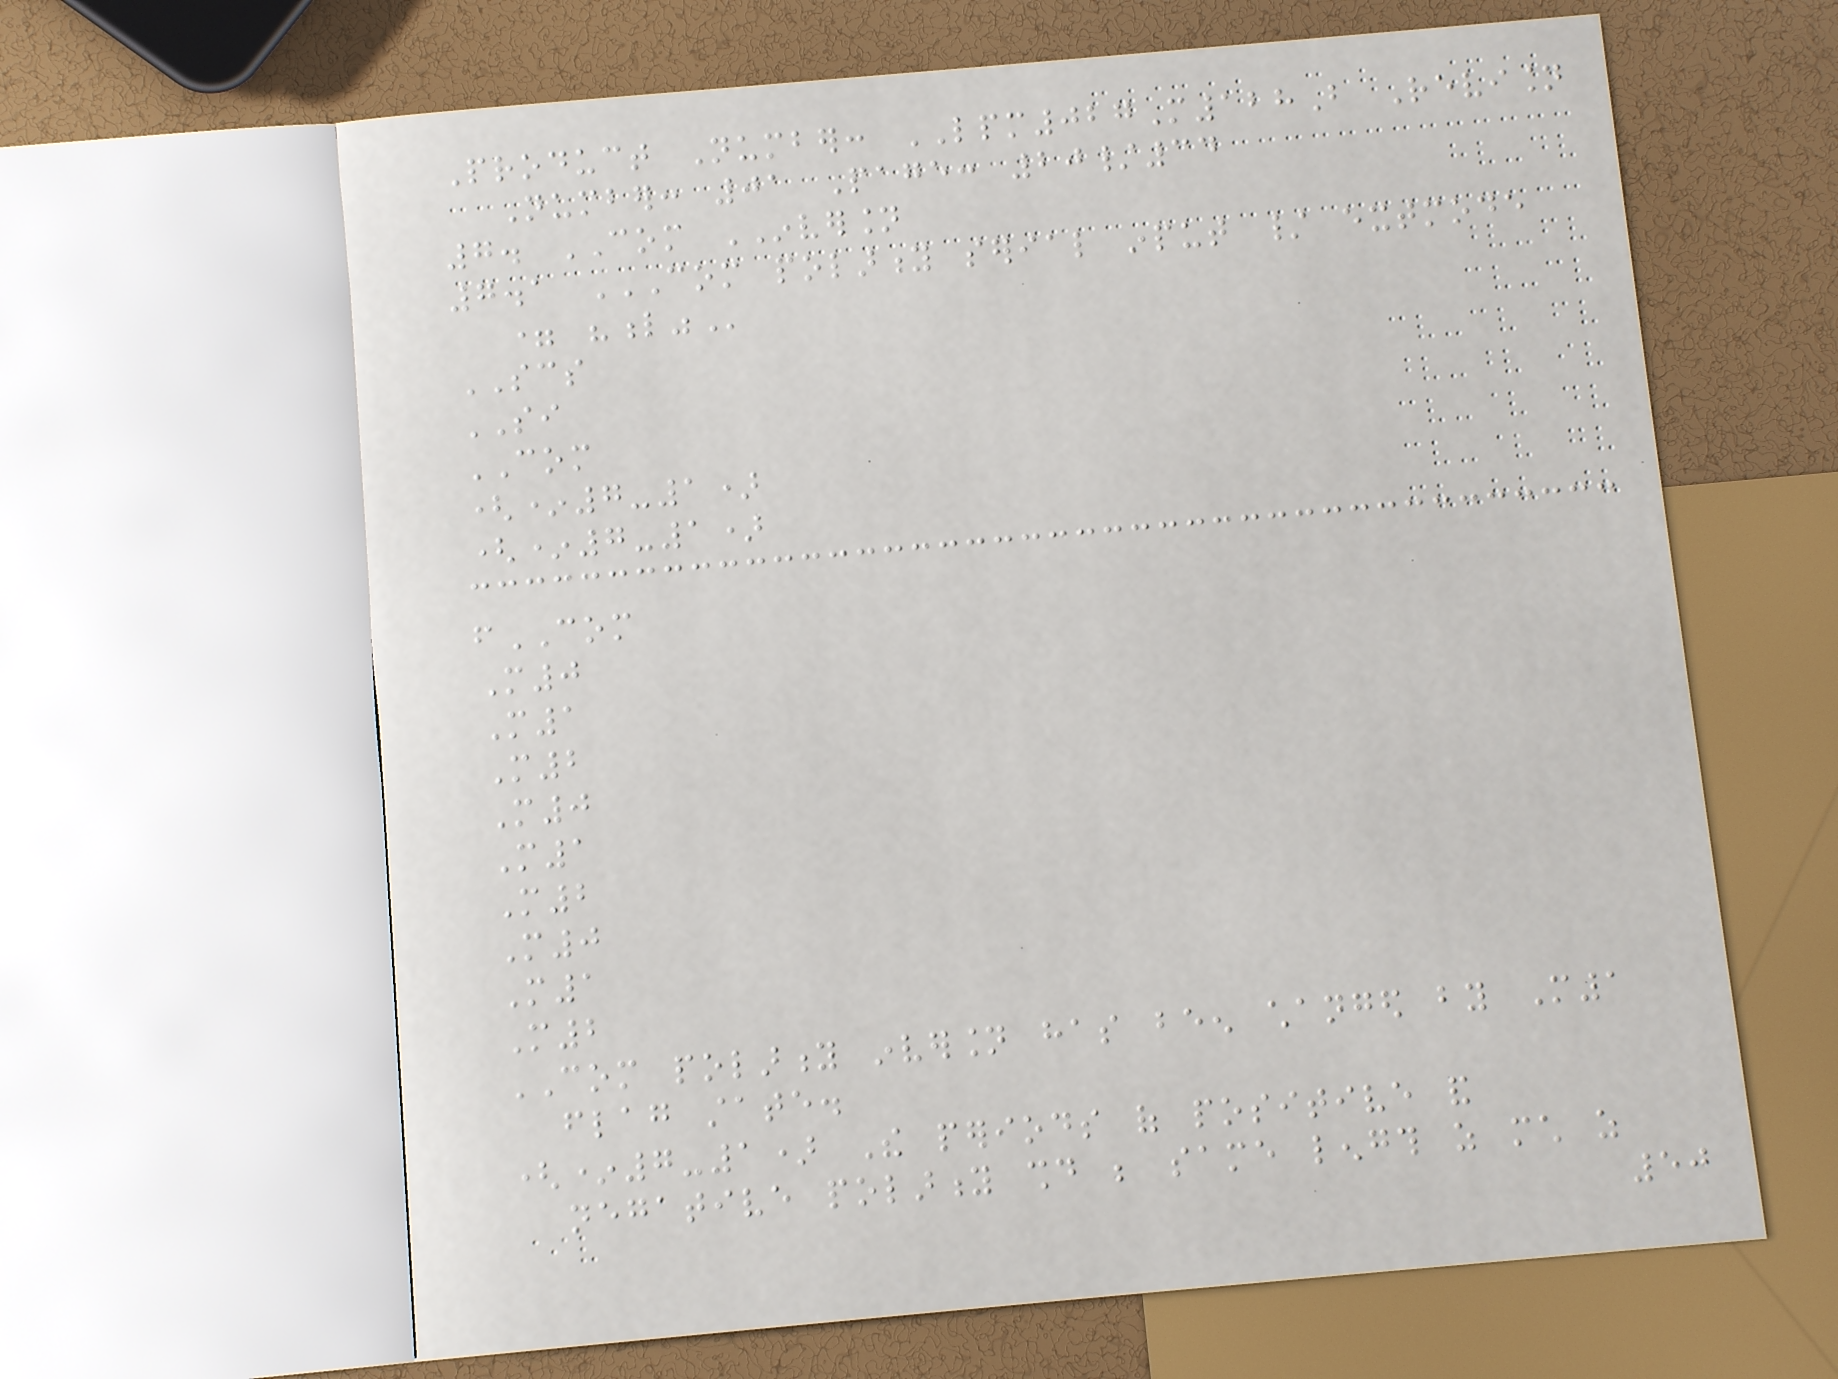Product Number: LPM027M128B Revision
Number: 01 Page: 20/34
7. COM INVERSION
7.1 COM POLARITY SERIAL INPUT / EXTMODE
= "L"
SCS
SI
COM
(*7-1)
(*7-1)
fCOM
M0
M1
M2
M0
M1
M2
M0
M1
M2
COM polarity inversion has been changed by M1
flag state.
(*7-1) The periods of positive and
negative polarity should be same length as much as
50
